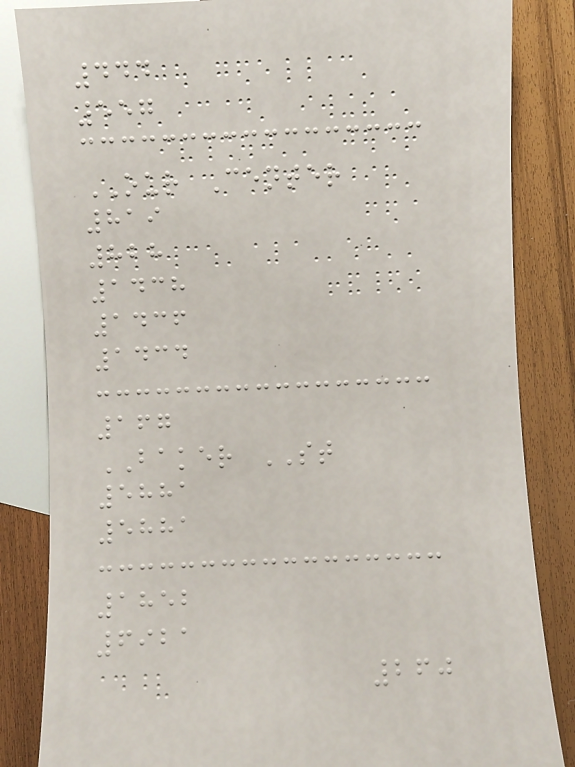444
557
OUR Center
819
828
1438
1436
1434
167
BAKER ST
5881
5881
1852
6921
260
